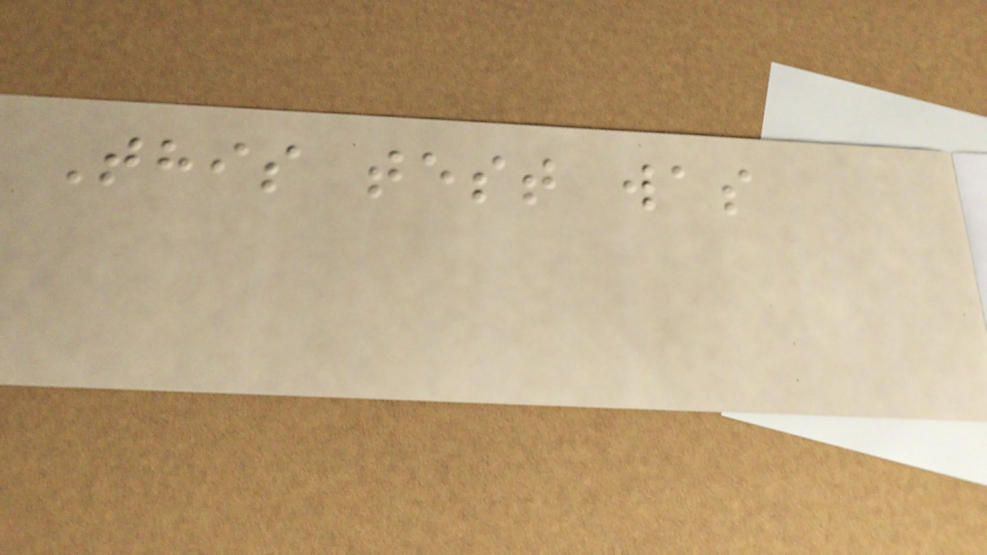This test was
